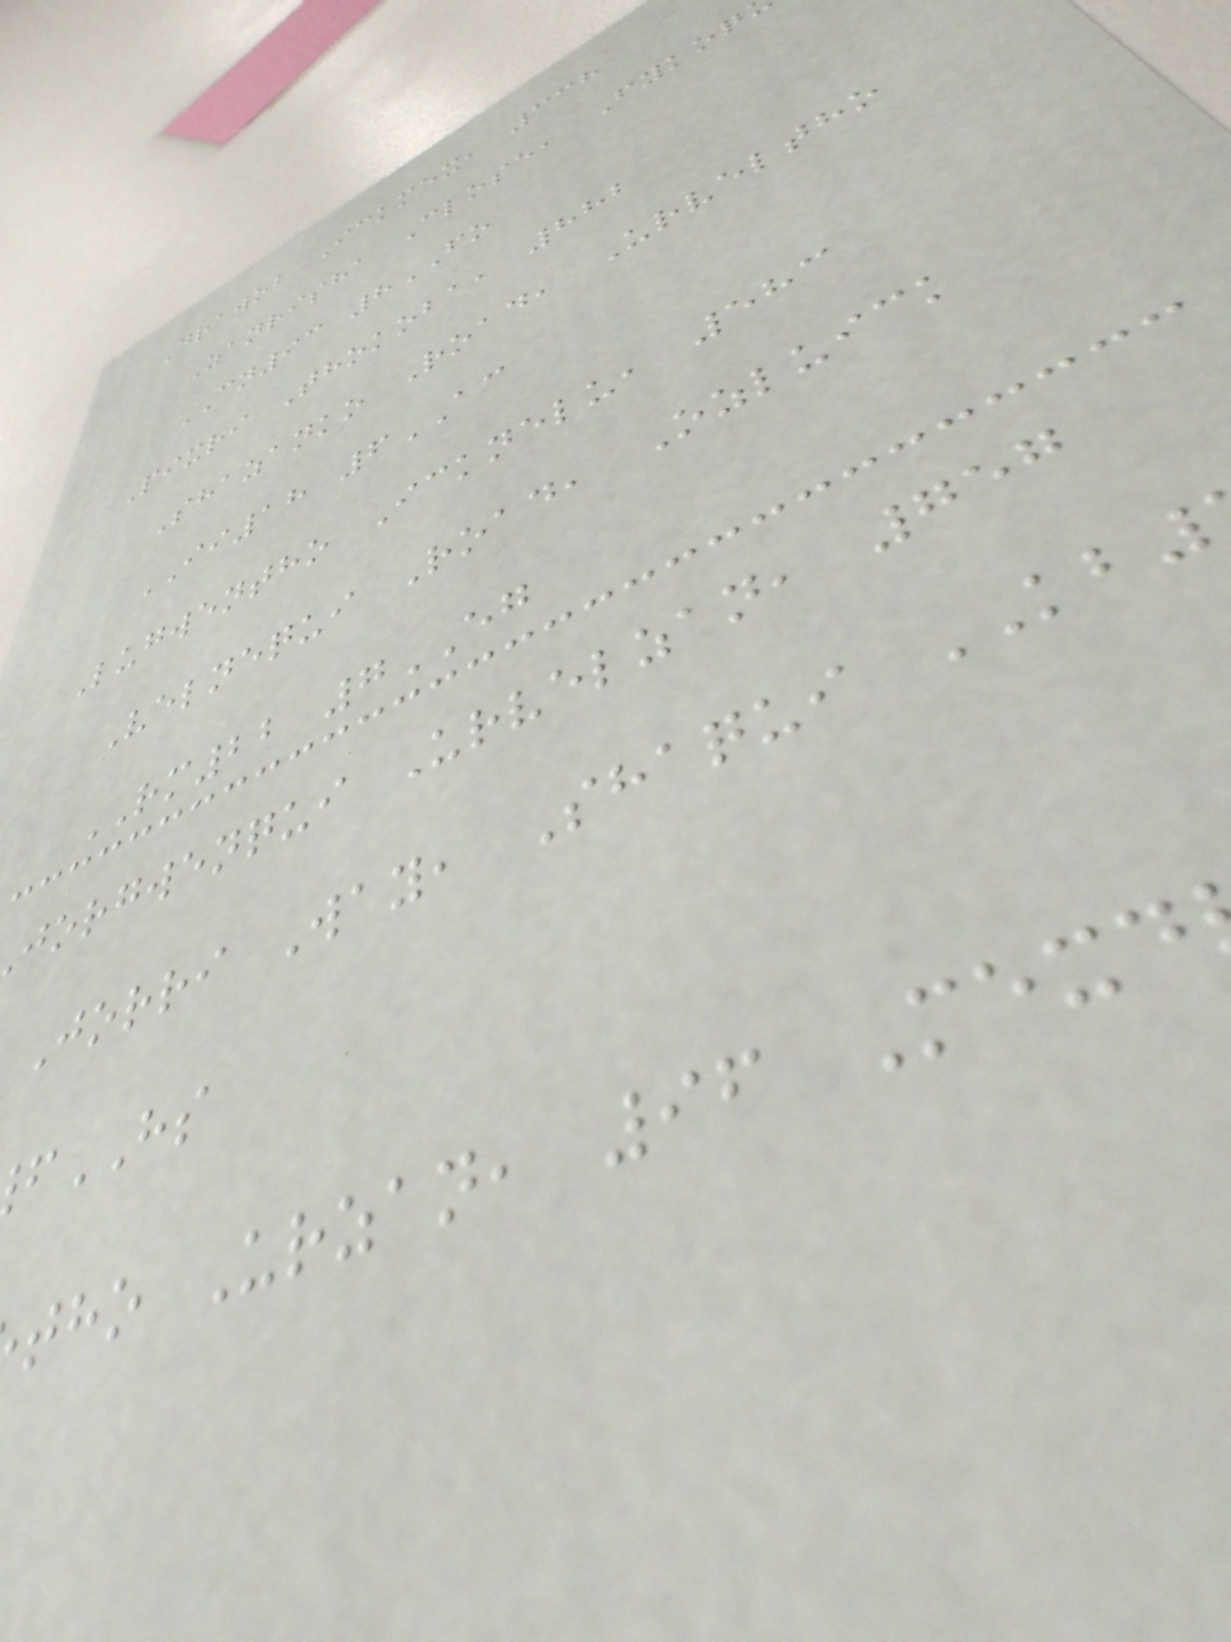Drawob Ickmex, 338
Zanrisha Close, Fykoq
CN93 8FO
Pixri Thokoba, 882
Shazanko Road, Urveltho
II18 6AC
Lugwentho Icknelu, 583
Velnequi Road, Ozluick
RM22 7EG
jorgwenqui Urvelzan, 757
Jorri Way, Shaqui KB
HS
tho Urzan, 96 Mexd
